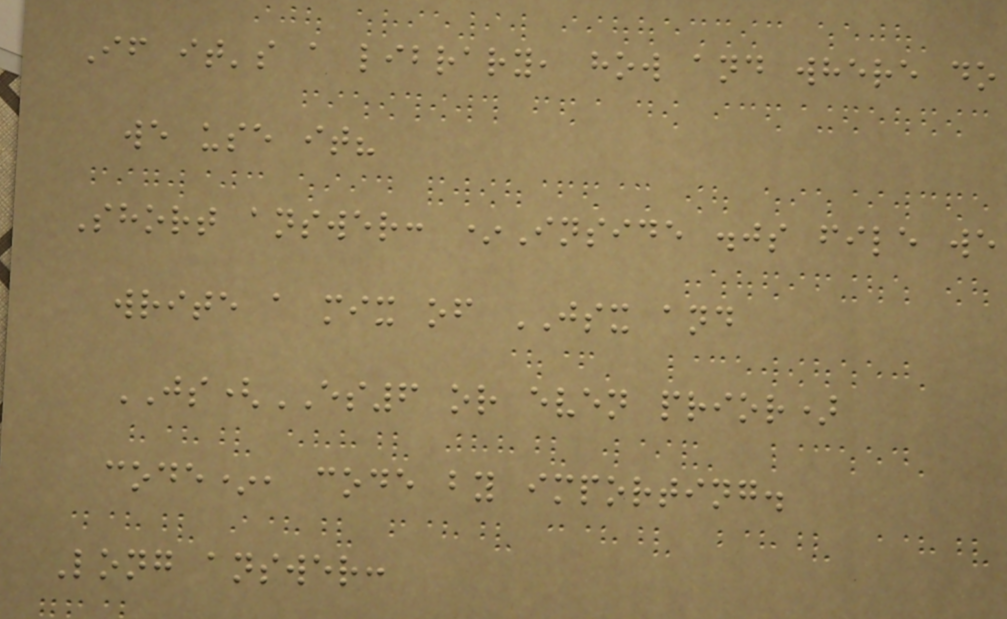If it's a library, how and where do
we use it?
Short answer: *Inside .js file we
write a mix of JSX and
JS(ES6 or even prior)
code*, code by importing.
Long answer:
